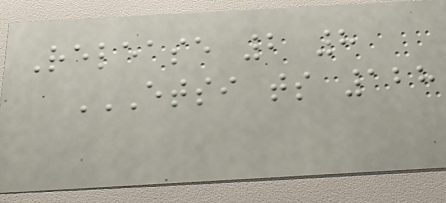Release 2 8
ETSI TS 128
